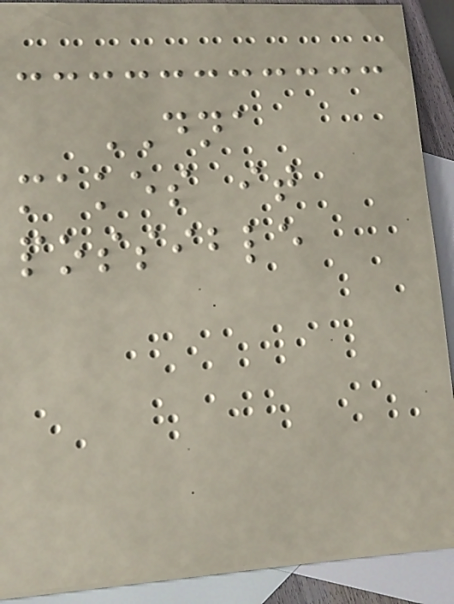DNA
makes it
possible
